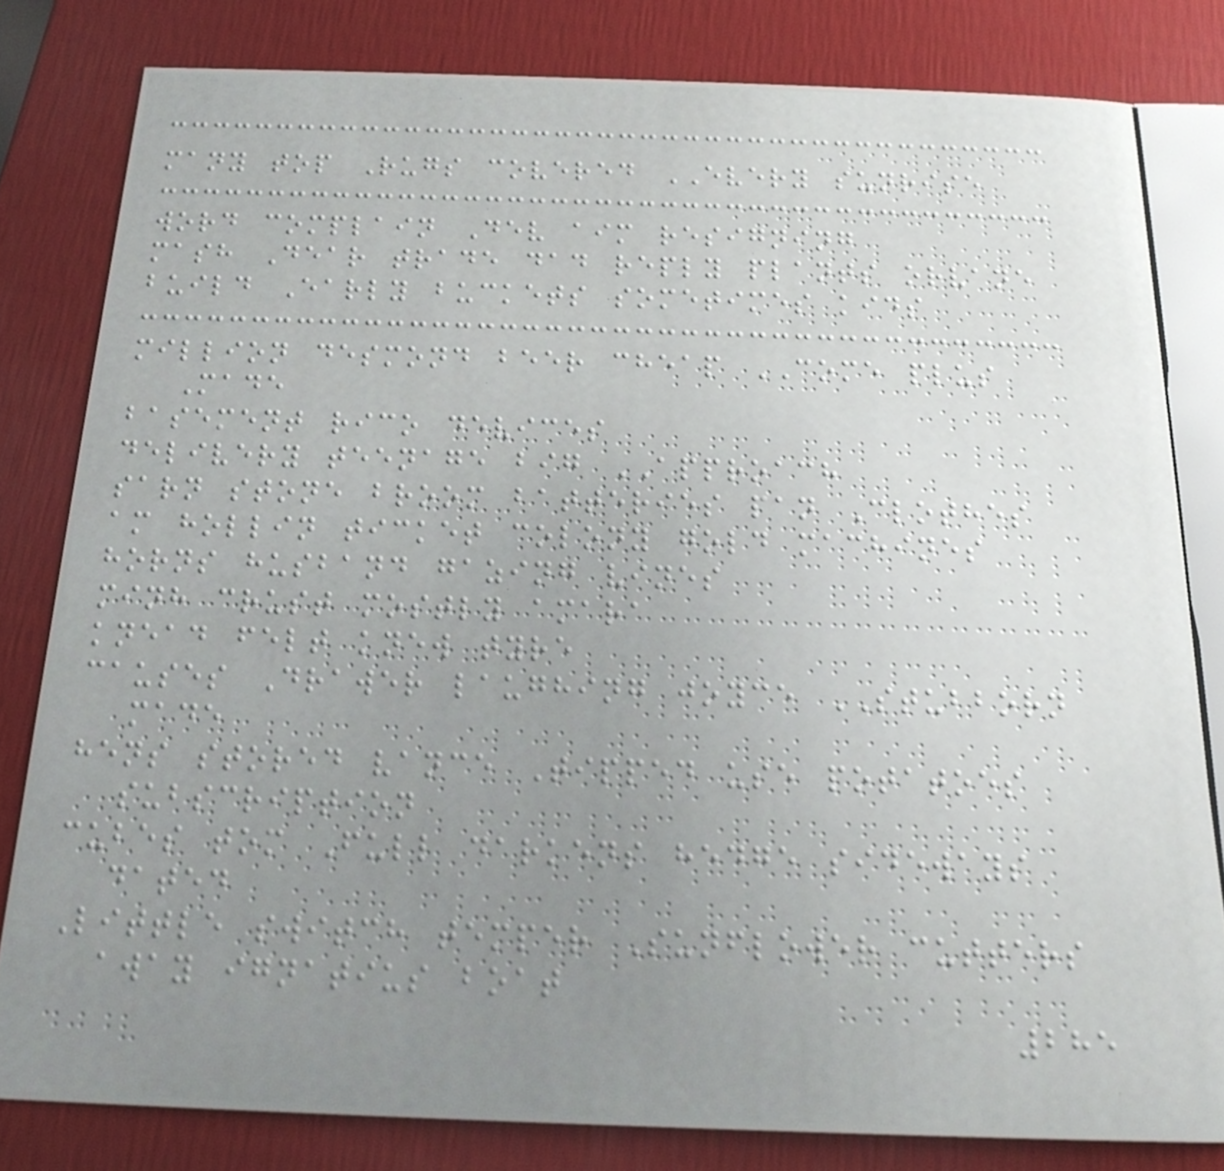many top Rugs covered EVERY sunrise
word complain Dev aim resigning
mash Dear trade dad reply plants orvane
build Early buckets sometimes kids
million desmond beer cheap COME plus
Made
basement rico devices
delivery teenage big APPROACH
sarn stone broom batteries pan Clothes
am hollin ticket colony gold machines
horns husband gazing vines
minh crust mostly amara
knead felt knew tyre
causes Drawer laughing joyce STUBBORN
made
hens stored vance Tipped use potatoes
subscription
cubes tom Full darkens hedge sideways
dated
Little switch temper Sunflower cutters
away ignatius boat
285
